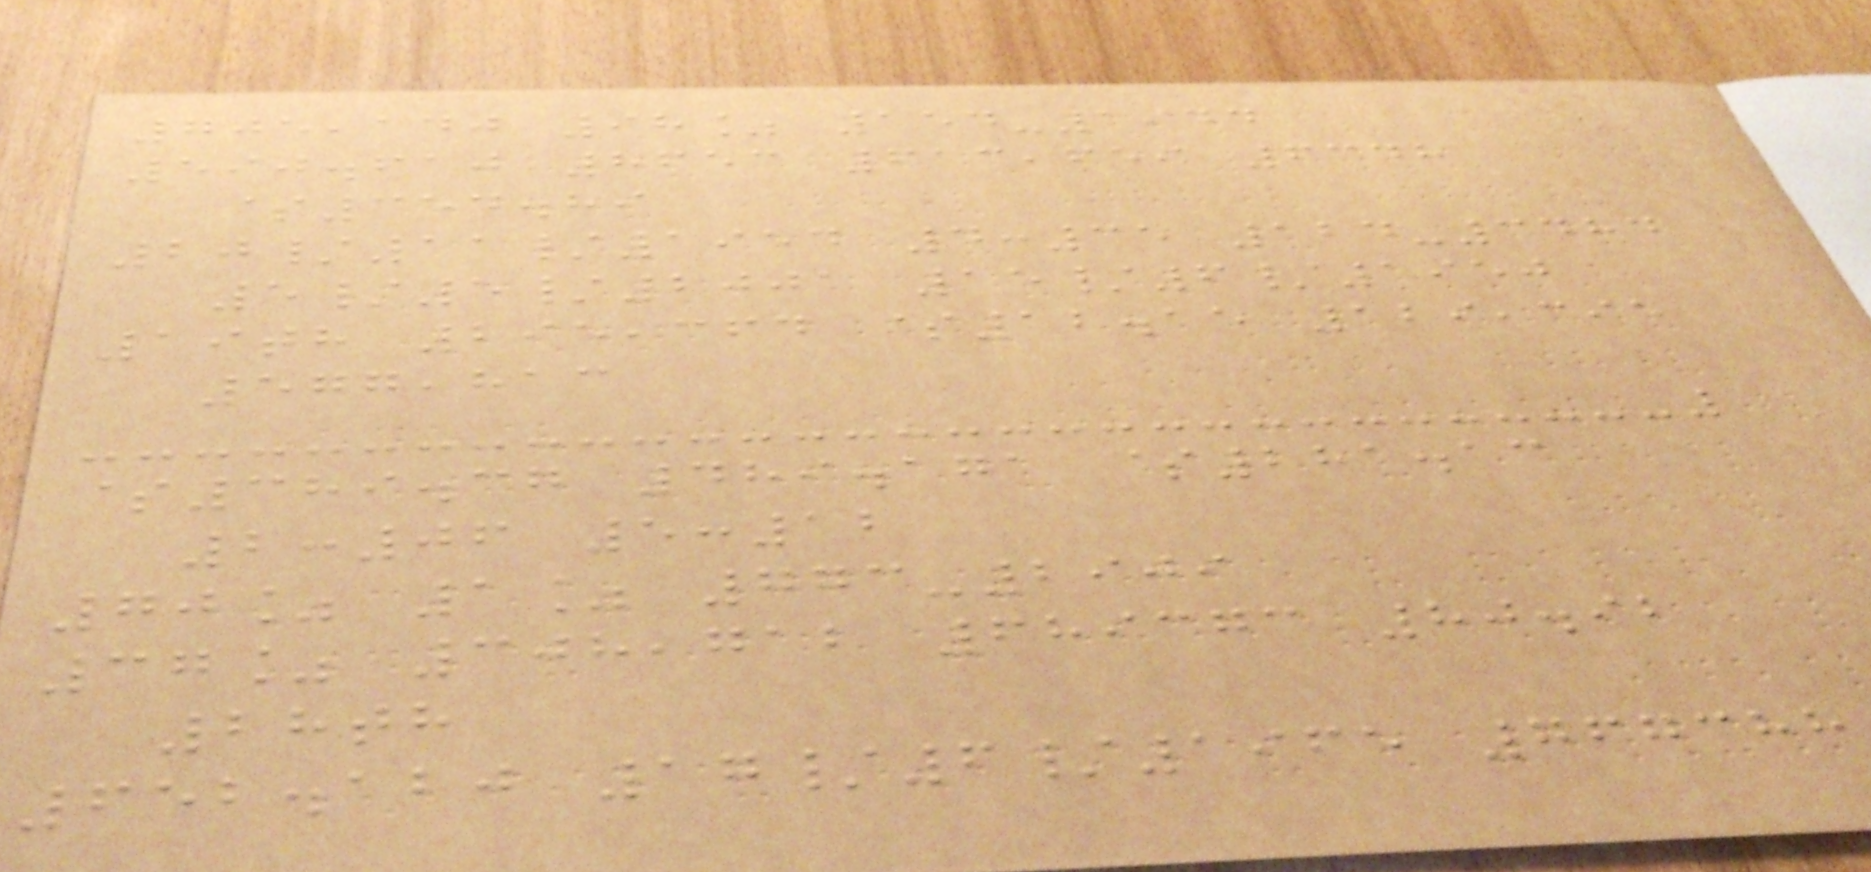705,140 98% 154-1944
590.610 8653 613,659 6348
$354.89
20/11/1954 4:35 124-3484
5/5/2001 15/6/1950
19th 295,364 $12.15 129,395
577,813
$389.37 489.171 $281.13
2:06 5:12
70% 1% 773-2909
37% 308,712 689373 80.92
28th
652.120 17/6/1965 767388
